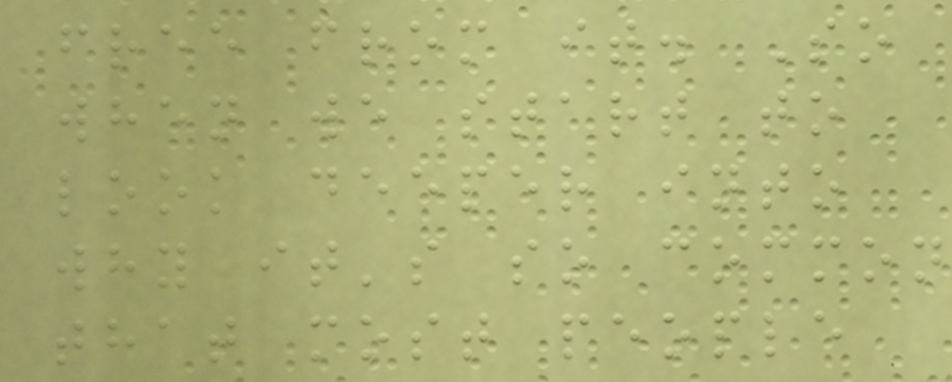free from it. So
when we start to
look deeper into
why it's so common
that most people
